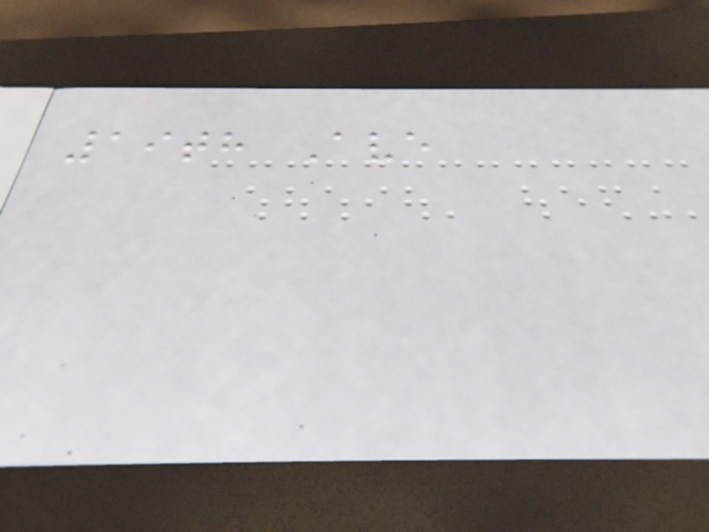19th Ave
